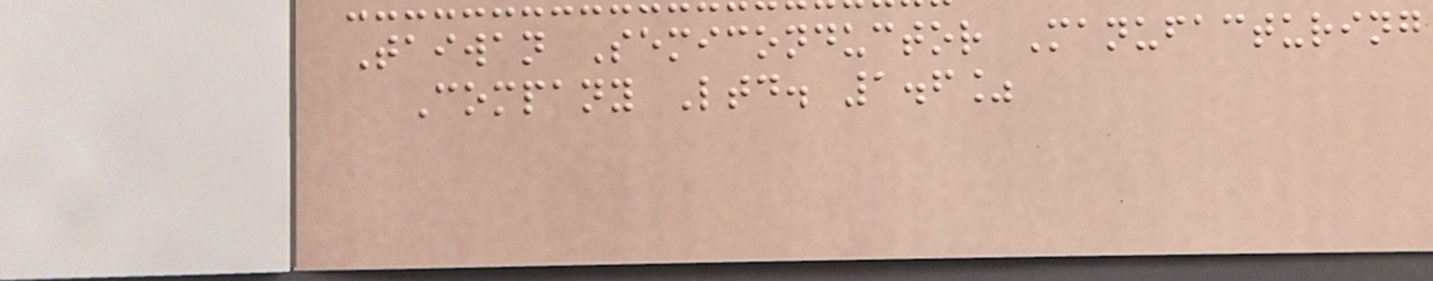Taiwan Semiconductor Manufacturing
Company Ltd. 1.6%
